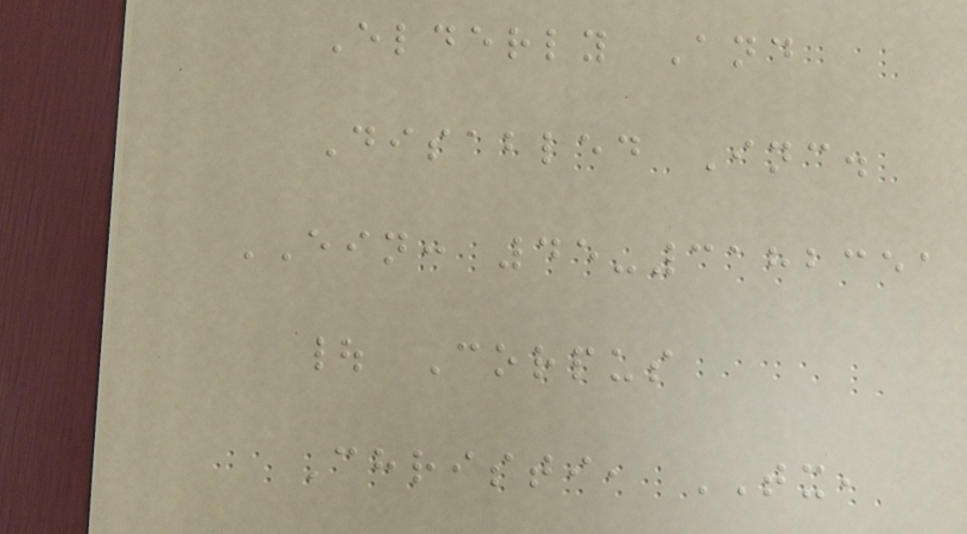Elderly And
Disabled Inc.
EIN: 45-3182351
| Corpus
Christi, TX,
